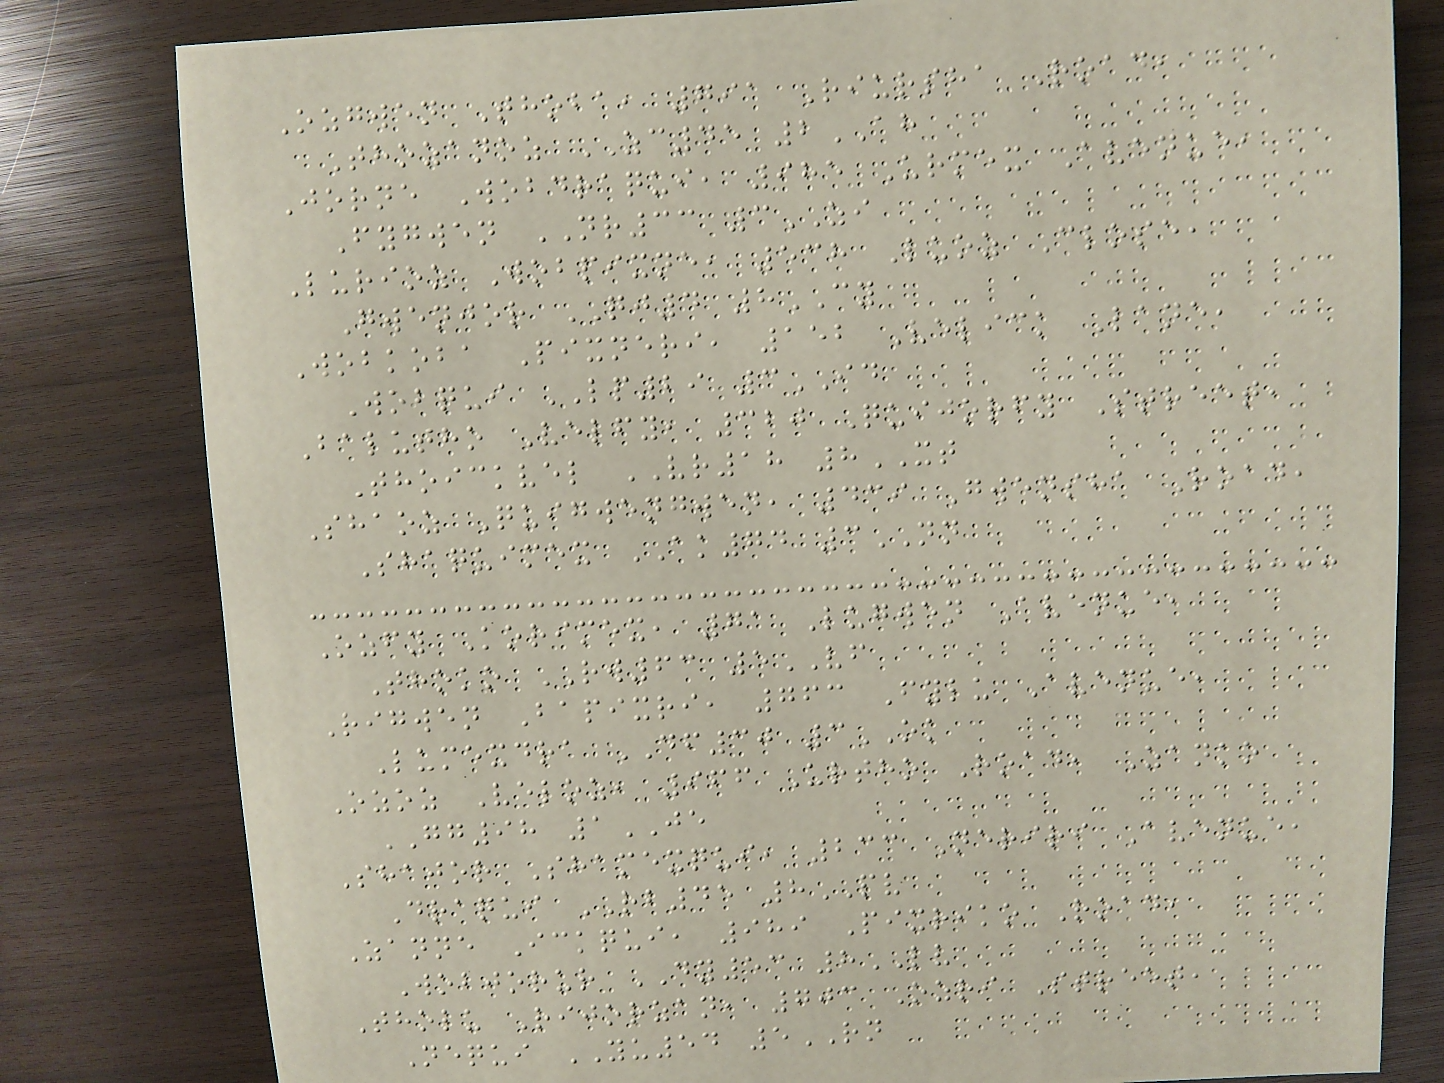Ozgwen Thoba, 791 Riursha Road,
Thozanoz ZC45 2AH
Jorne Wobdraqui, 985 Urmex Avenue,
Fygwen NR33 3ZI
Lurioz Wobpixne, 538 Luoz Close,
Gwenjor QJ4 8CY
Wobkoba Pixneri, 152 Velick Lane,
Wobqui LP29 3ID
Balutho Velfy, 320 Quijorfy Street,
Thoickvel VR18 8XT
Shaoz Quigwengwen, 439 Gwensha Road,
Shaquimex AK74 3NN
Ozfy Korimex, 71 Lugwen Avenue,
Thoko RW63 5VF
Rigwen Bapixri, 763 Fylu Avenue,
Lumexdra DF30 3OK
Ozoz Veloz, 966 Urtho Road, Zanko
GG98 1JE
Shajor Shamexqui, 233 Neriri Avenue,
Draqui RB45 8PV
Zanne Ickqui, 989 Pixriko Road,
Wobjorur DY53 8LV
Tholu Rijorzan, 703 Ozri Street,
Nequi YU54 5RN
